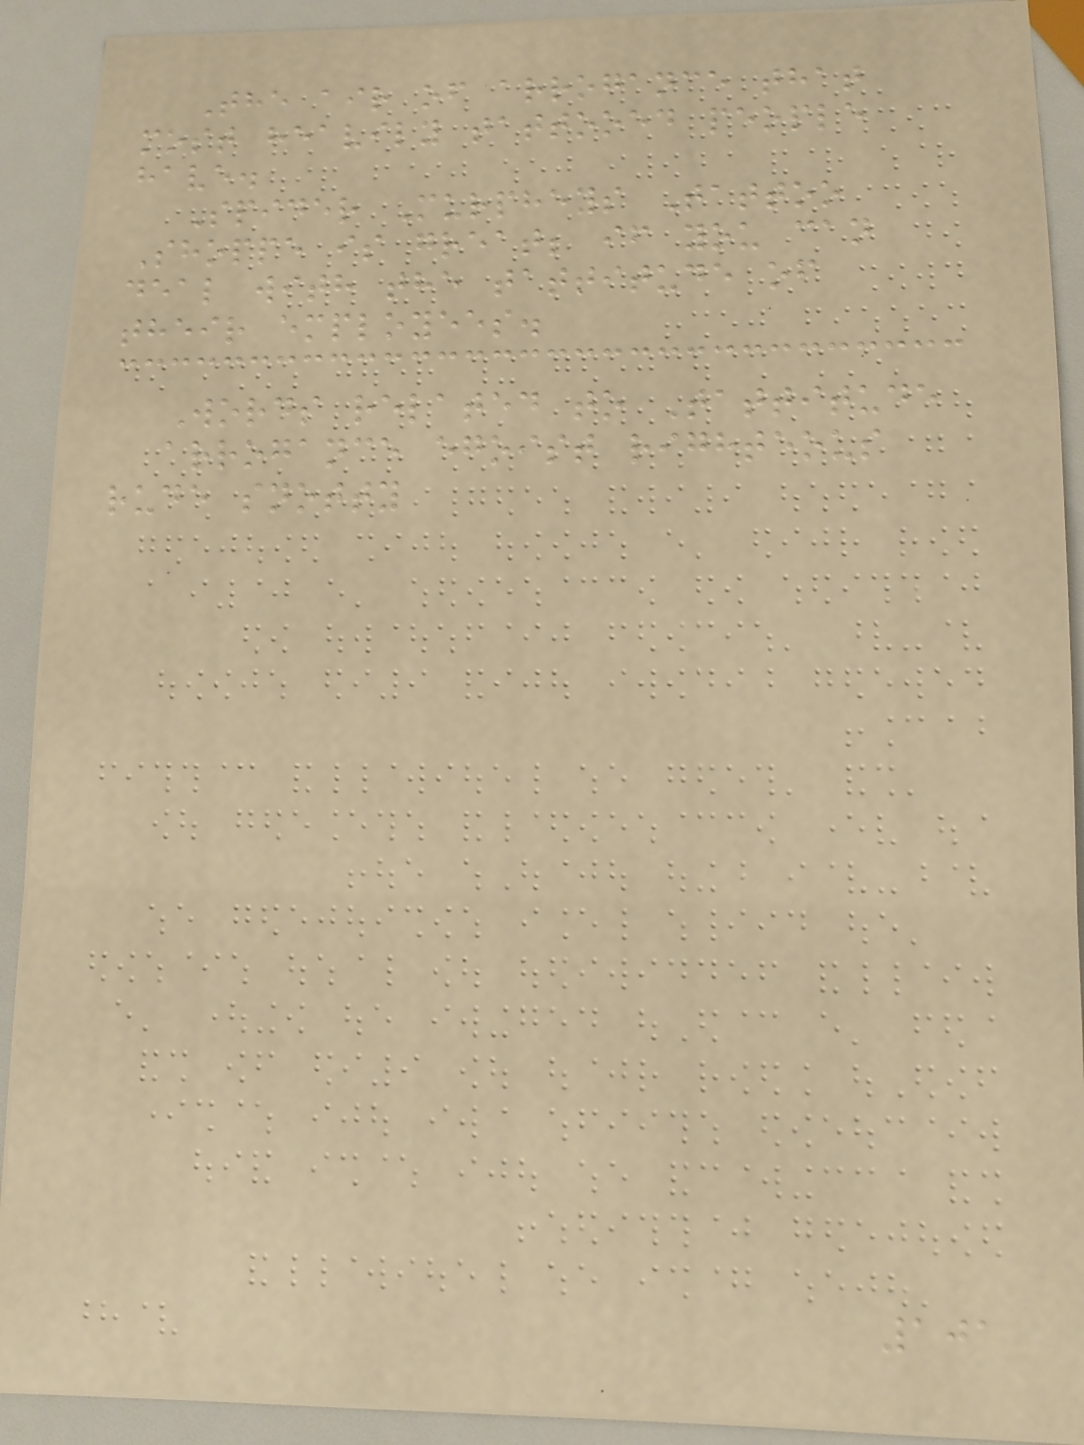The air of arrogance that
most heavily tattooed people
have.
Spider Murpheys Tattoo
Shoppe is great; if you can
deal with the tattitude of
their employees.
Words related to Tattitude
arrogance egoist righteous
rude snotty
101
